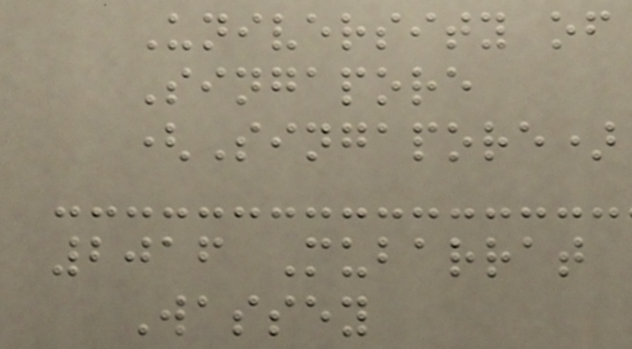University of
Singapore
(Singapore)
2016 Mubarrat
Wassey
